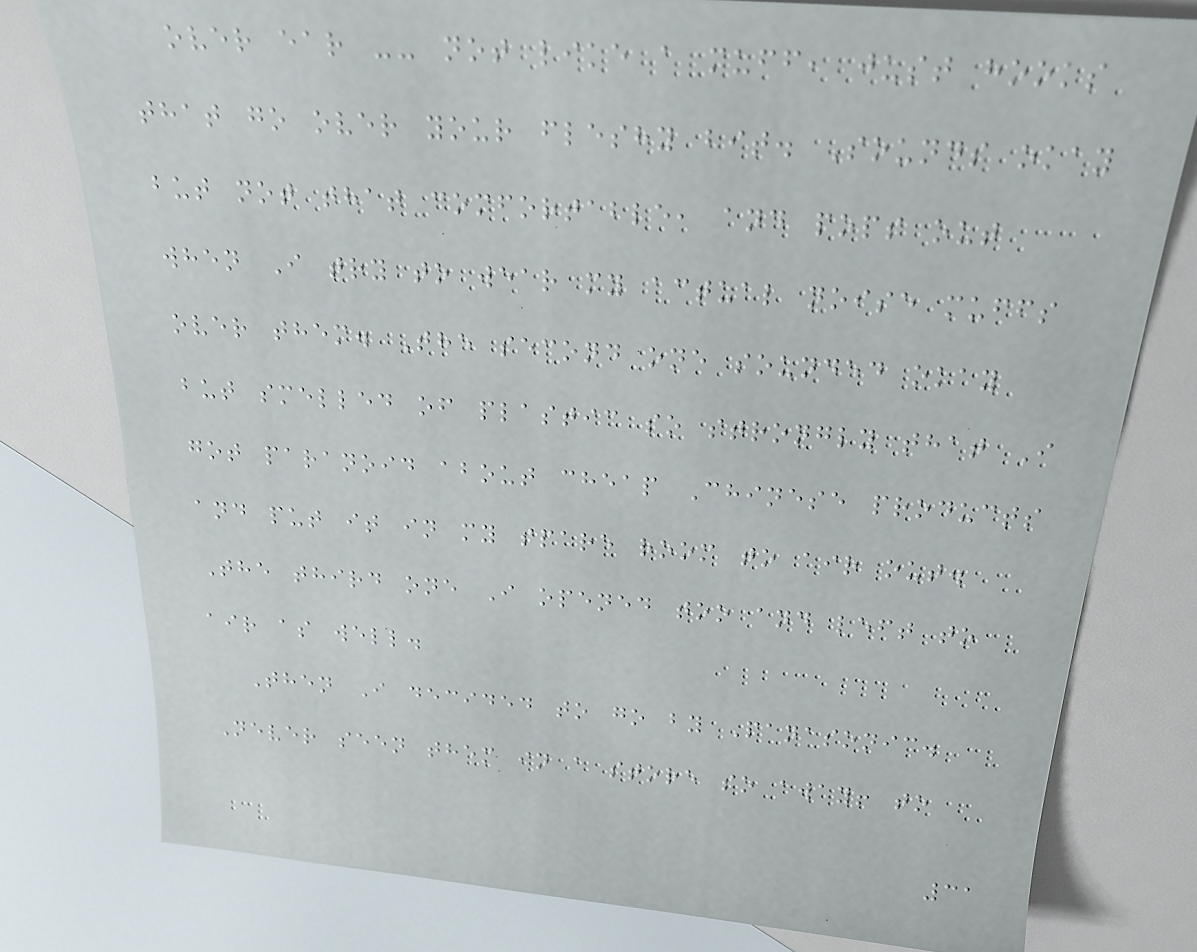over ear -- not like a muff, just hooks
that go over your fleshy bit. Sounds okay
but not that comfortable, and pops out
when I try to wear my actual noise muffs
over them. The second one sounded okay
but smelled of plastic so strongly that I
got paranoid about cheap Chinese products
and put it in my spare room to air out.
The third one I opened too and left to
air as well.
Then I decided to go by Panasonic.
Never seen them in a store so away! to
31
